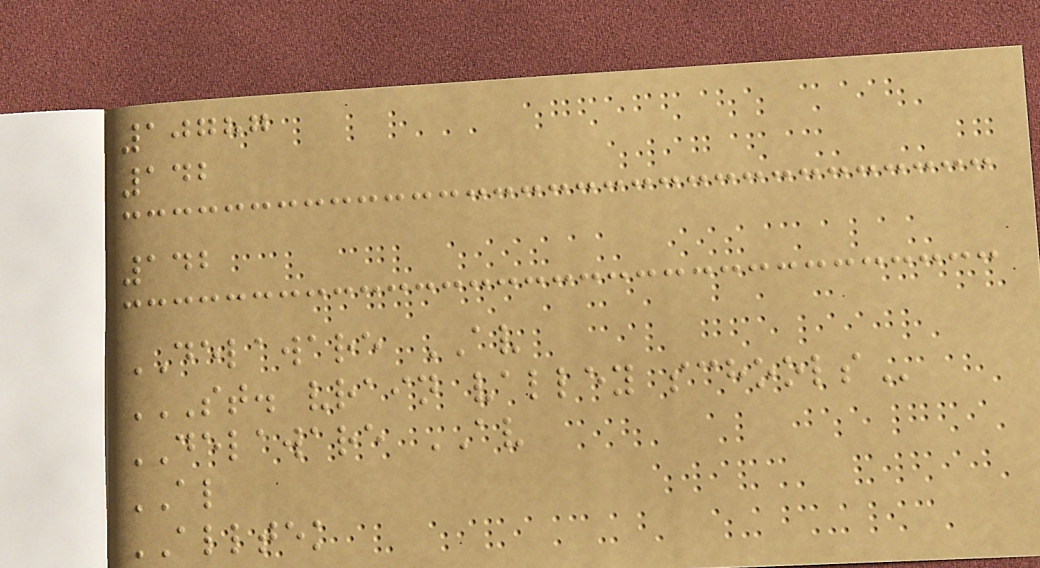10787
142
142
DELAWARE AV
ST. VRAIN VALLEY SCHOOLS
DELAWARE AV
AL
ALLTEK
